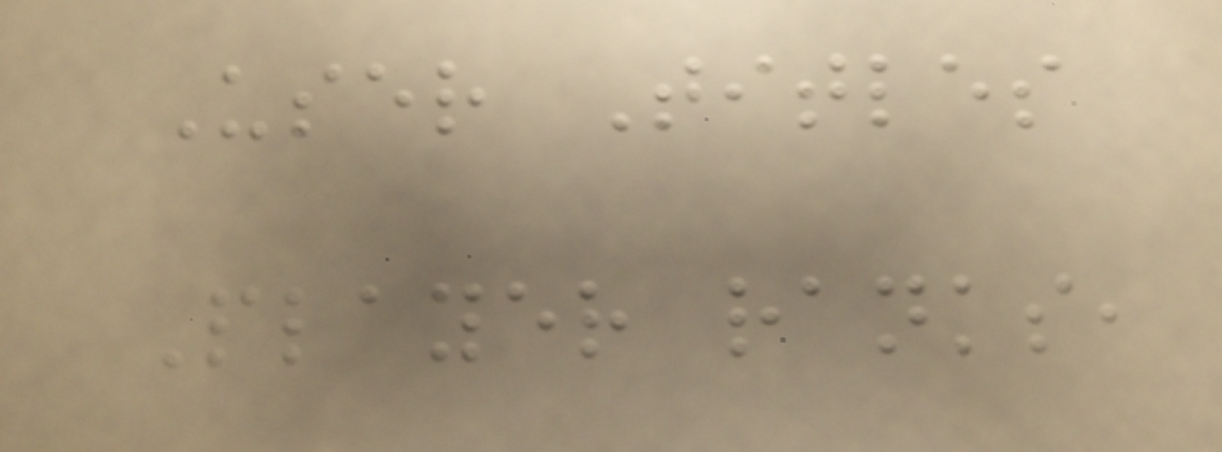User Titles
Player ranks,
